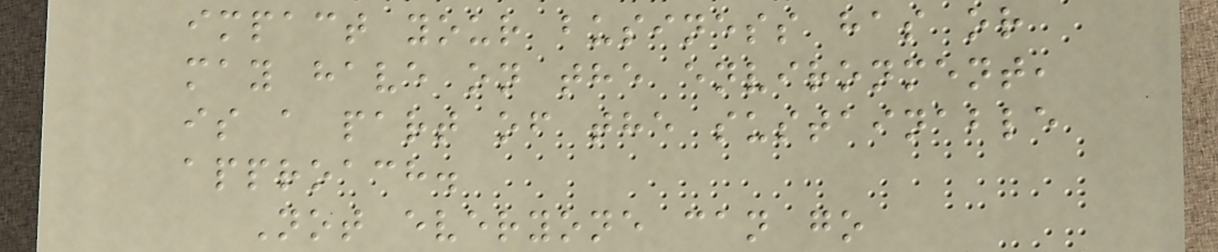impact your business has or
may have on the environment,
is a part of the sustainable
approach.
Not everyone can go
